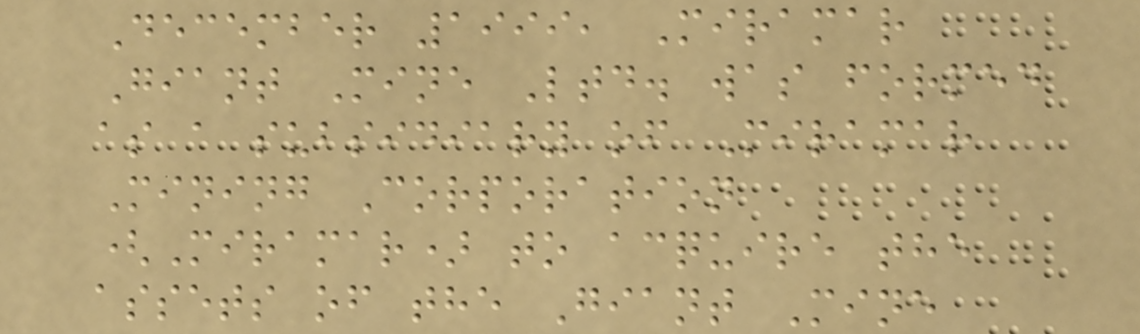December 1999, Miramar
Giant Mine Ltd. was formed
as a subsidiary of Miramar
Mining Corporation
(Miramar) to acquire the
assets of the Giant Mine
